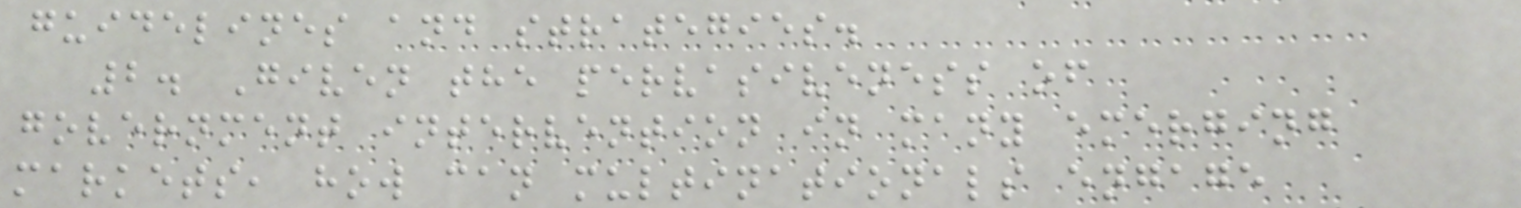guidelines and strategies.
2. Given the pervasiveness of
government intervention in many emerging
markets, how can multinationals engage
